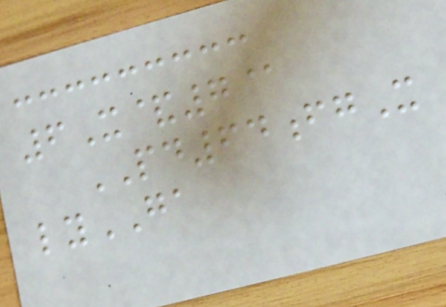6X&7@
PD64fgX
lyGA
